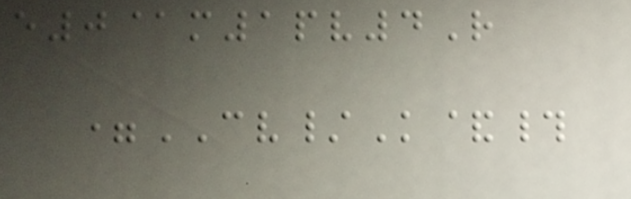e0@m1pv4R
=CV/K&#
